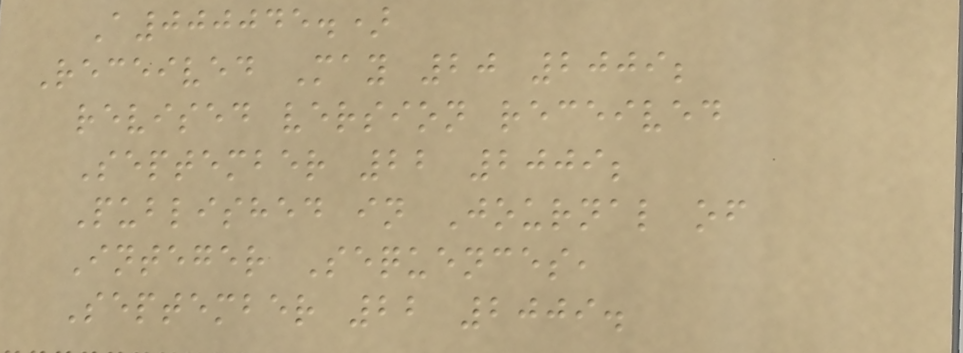A000045.)
Received May 20 2009;
revised version received
September 22 2009;
Published in Journal of
Integer Sequences,
September 22 2009.
